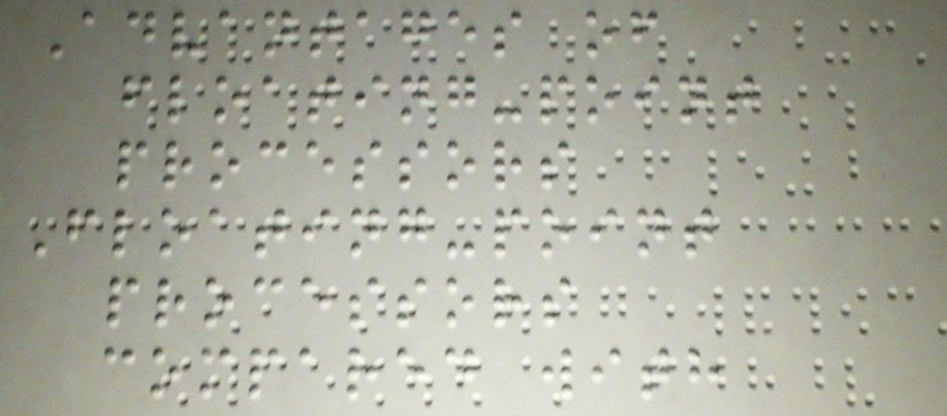Advantages of
floating-point
processors
Floating-point
processors
compared with
